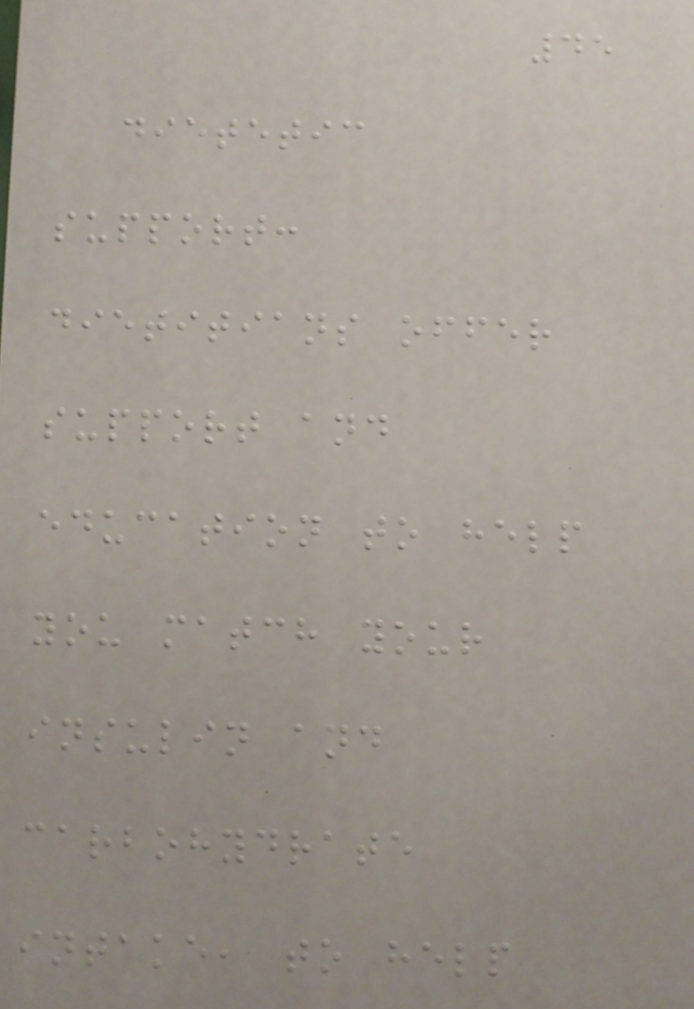45
dietetic
support:
dietitians offer
support and
education to help
you match your
insulin and
carbohydrate
intake, to help
